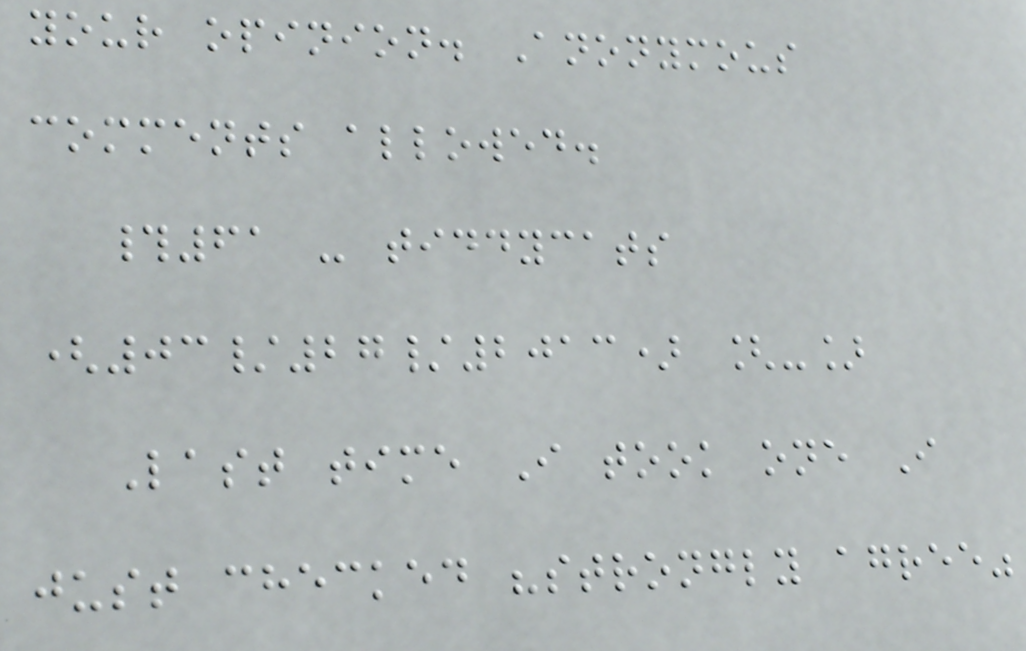your opinion. Anonymous
comments allowed.
#61 - tiddycats
(03/27/2013) [-]
Last time I took one I
just checked "strongly agree"
